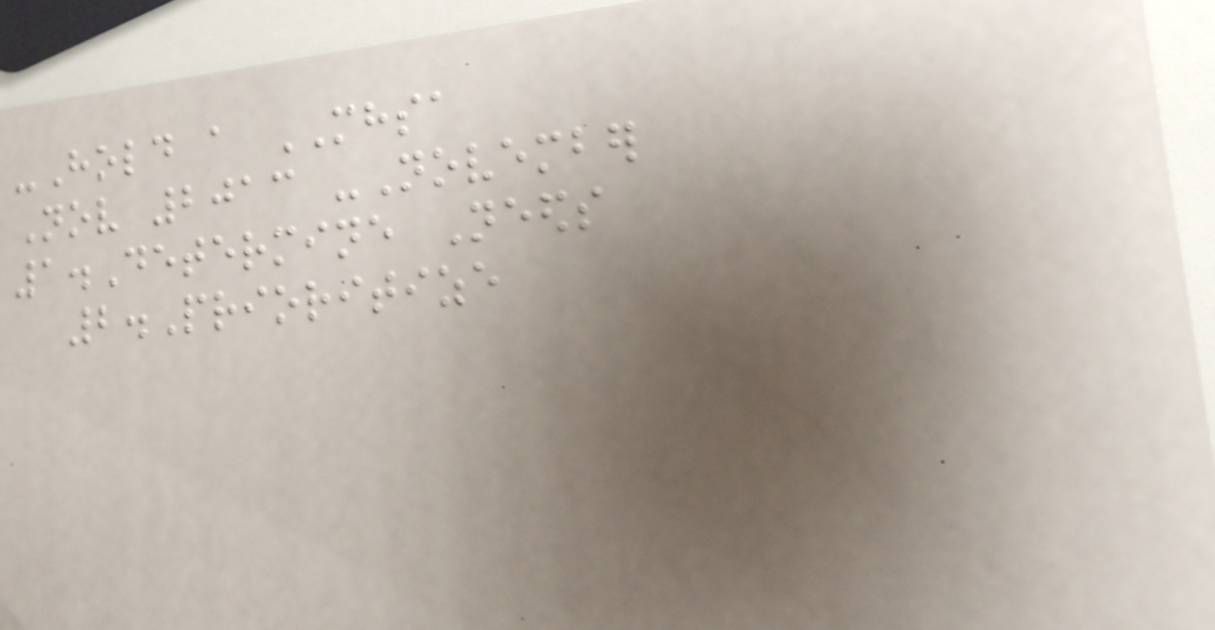-Hold a MHSA
Nov 2013 -November
1.Determine Needs
2.Prioritize
